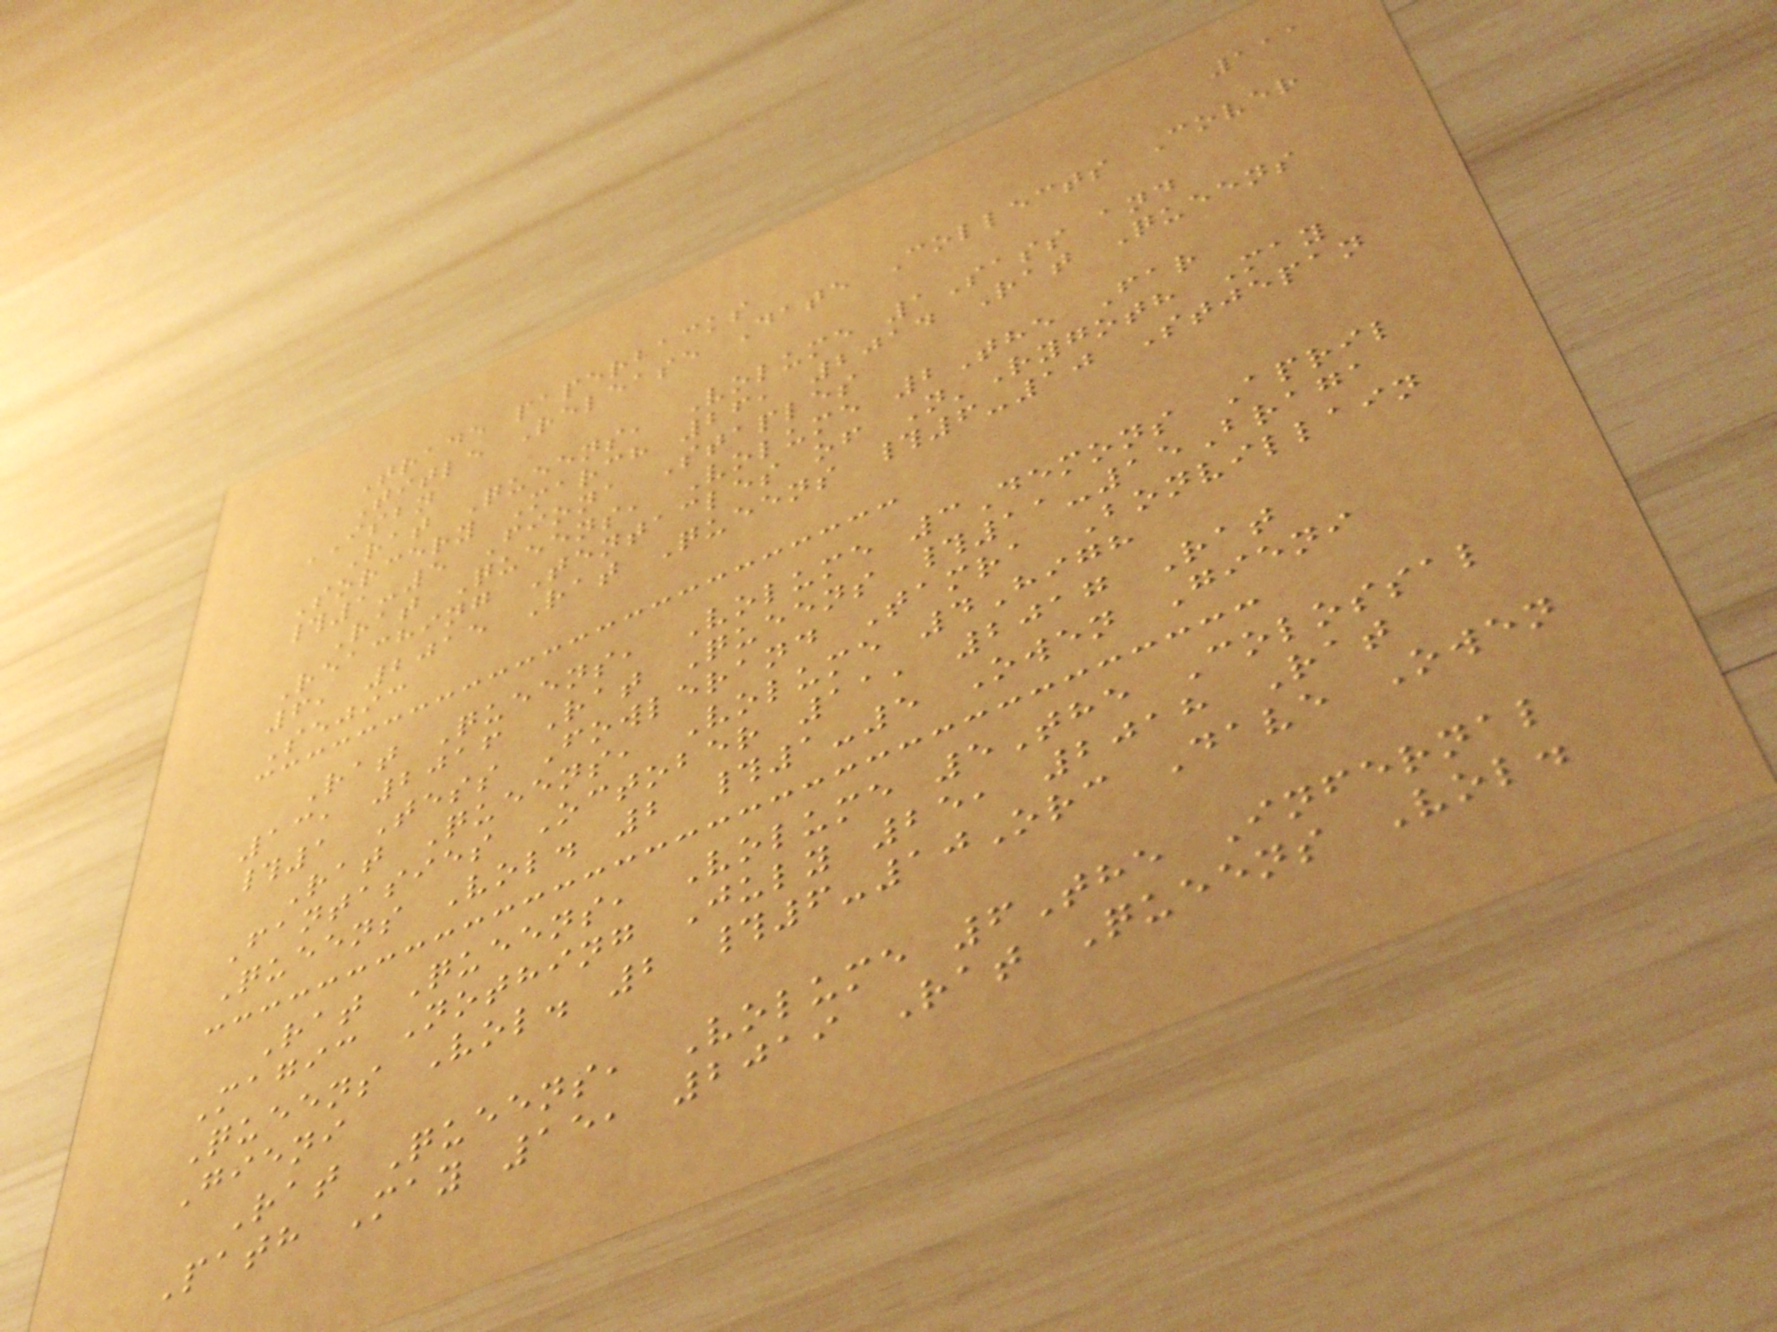111
Trade paperbacks
Title Release Date Collects Cover
ISBN
Rat Queens, Volume 1Sass and
Sorcery March 26, 2014 Rat Queens
#1-5 Fiona Staples
Rat Queens, Volume 2The Far
Reaching Tentacles of N'Rygoth May
6, 2015 Rat Queens #6-10 Stjepan
Sejic
Rat Queens, Volume 3Demons April
13, 2016 Rat Queens #11-15Braga
#1 Tess Fowlerand Tamra Bonvillain
Rat Queens, Volume 4High
Fantasies October 11, 2017 Rat
Queens Vol. 2 #1-5 Owen Gieni
Rat Queens, Volume 5The Colossal
Magic Nothing July 25, 2018 Rat
Queens Vol. 2 #6-10Orc Dave Owen
Gieni
Rat Queens, Volume 6The Infernal
Path May 15, 2019 Rat Queens Vol.
